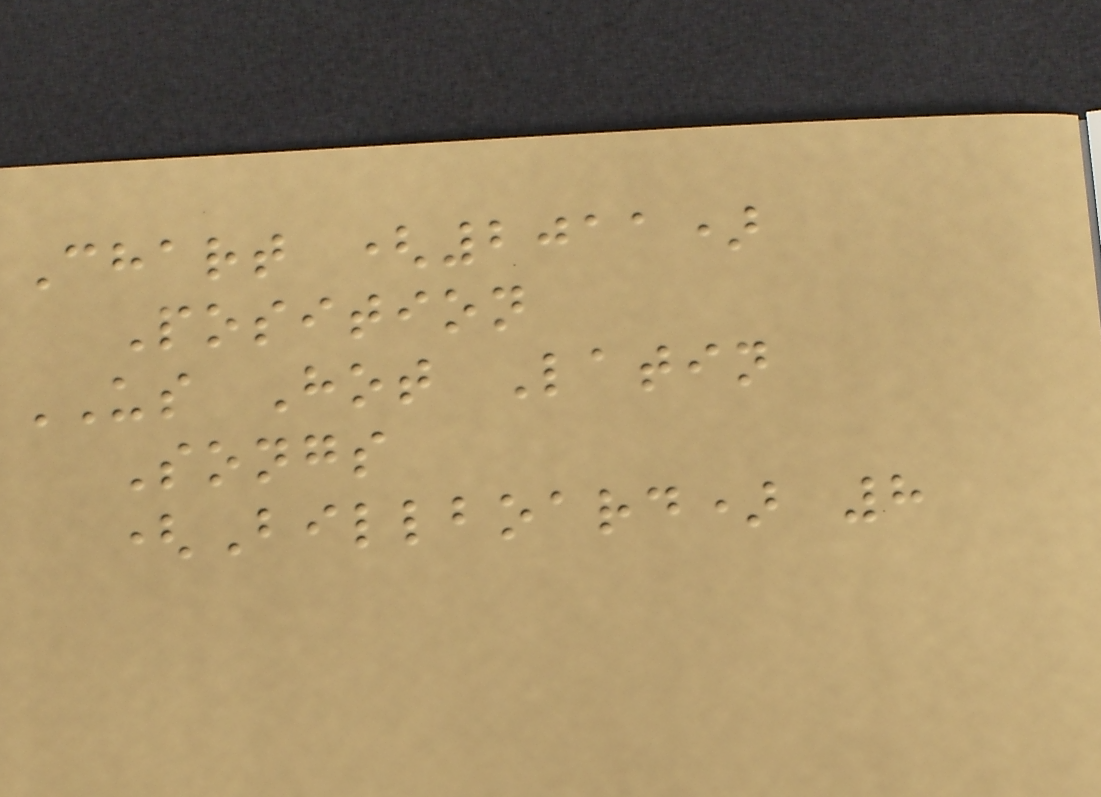Chart (2011)
Position
US Hot Latin
Songs
(Billboard) 8
